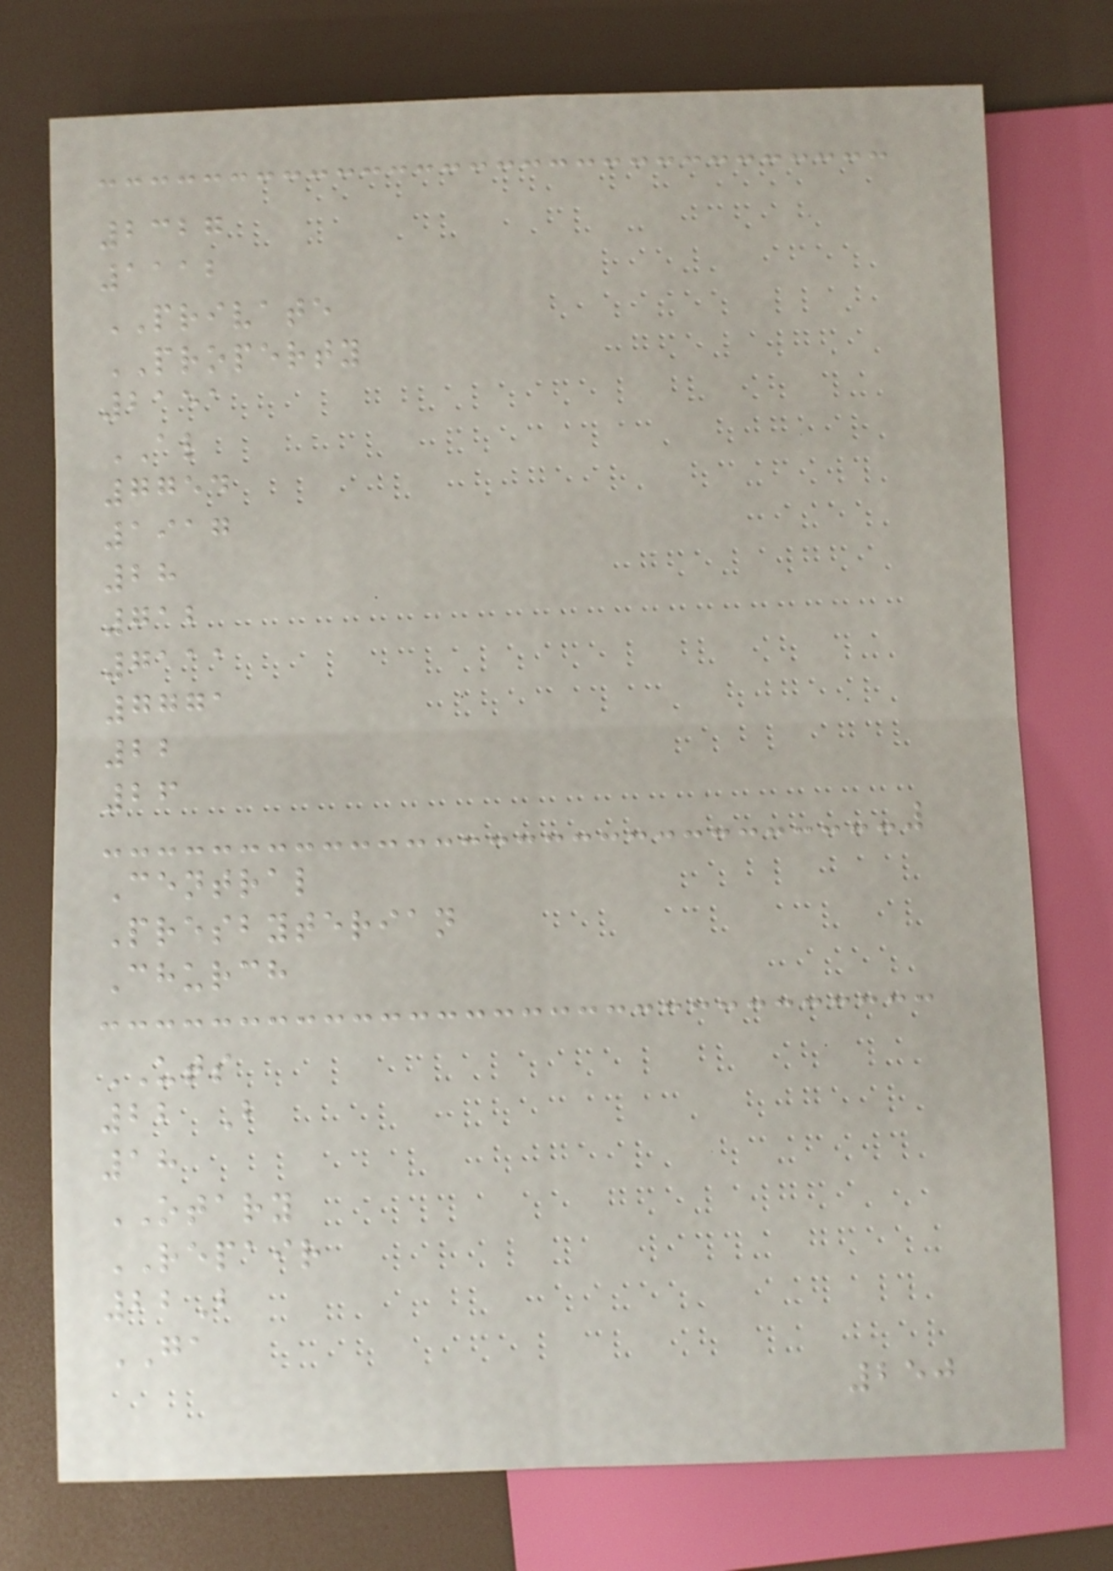2327
1112
PRIVATE
PROPERTY
2151
AL
7754
1917
28
712
7111
7771
22
26
Central
Presbyterian
Church
UTS
22 B
18
OTARY
REPAIR
22B
GA
250
